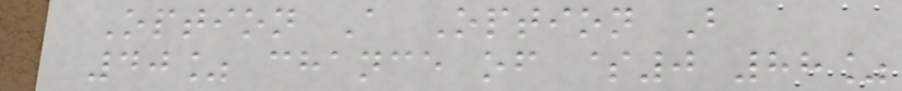Option A Option B
40% chance of $0 88%
